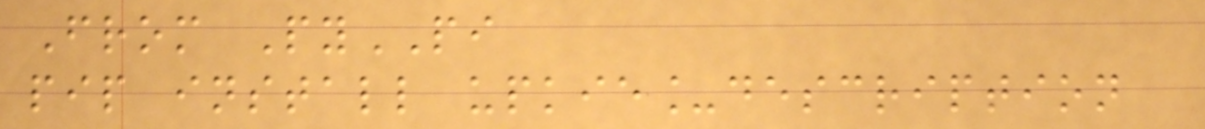From PyPI
pip install upkie_description
